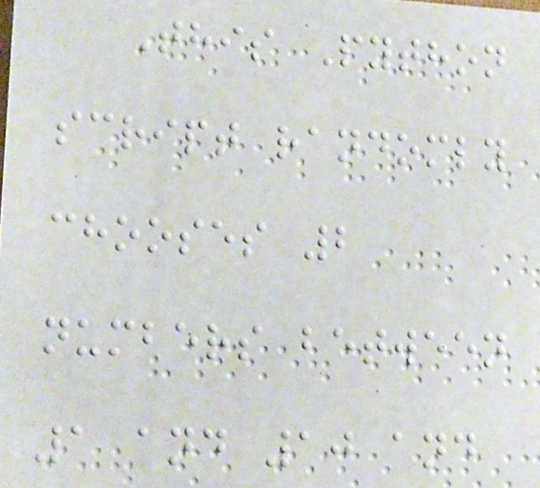This Python
script randomly
chooses 2
numbers between
1 and 10 and
